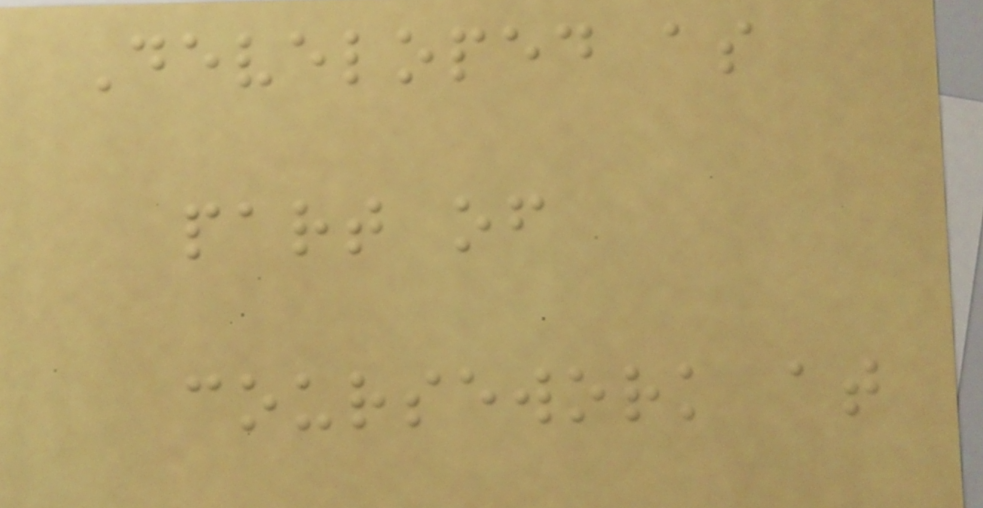Developed as
part of
coursework at
